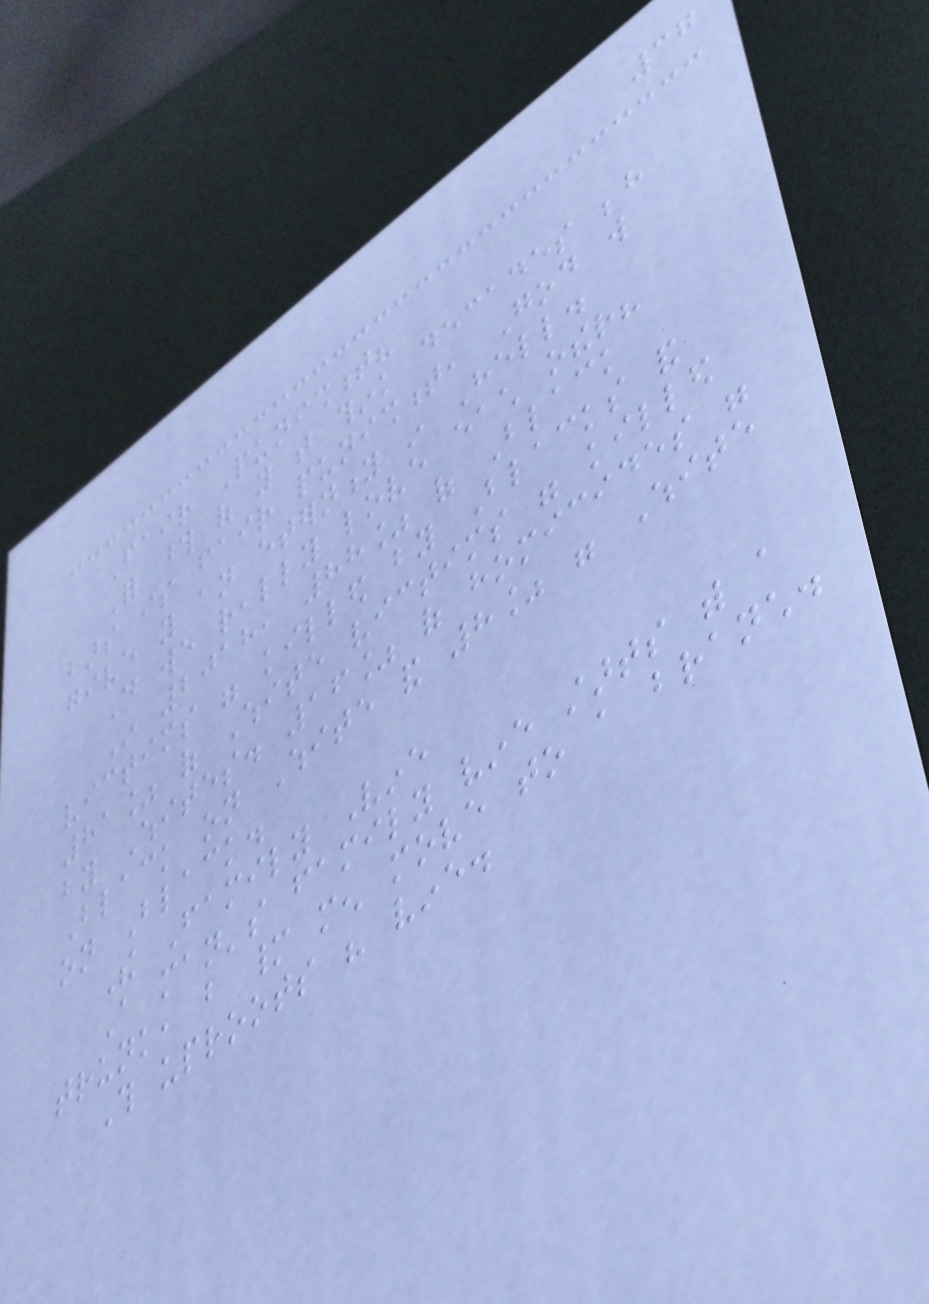37
Fair Punishment?
For those of you that think decades behind
bars is fair punishment, God will
give you an eternity in Hell.
Do we really love each other?
In 2018, 88% of Black
victims were killed by Blacks and
81% of White victims were killed
by Whites. 16% of homicides were
Black on White and 8% were White
on Black.
The Family Vine
A man's family vine starts with a
trunk, but many men move to a branch.
This uproots his vine.
